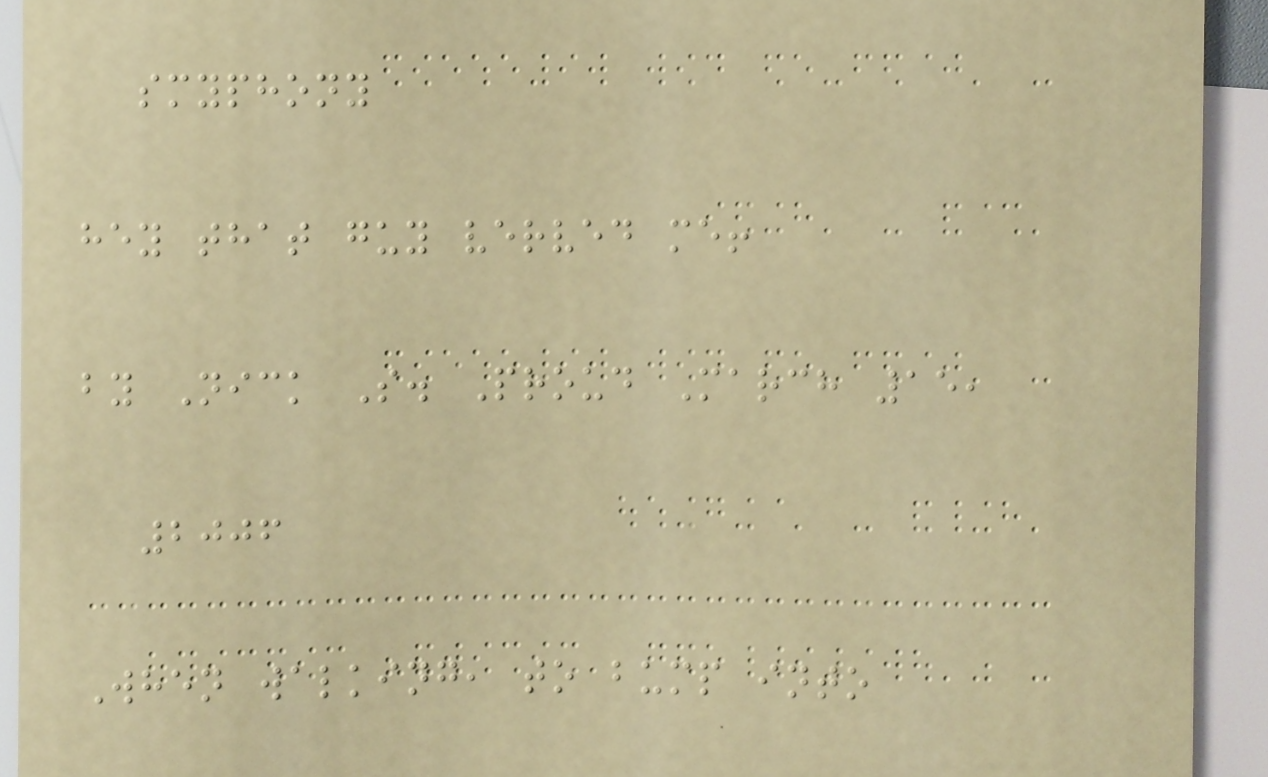smyphony
hey that guy verved me!
by Nick S. Proud March 15,
2006
When walking, to bump into
